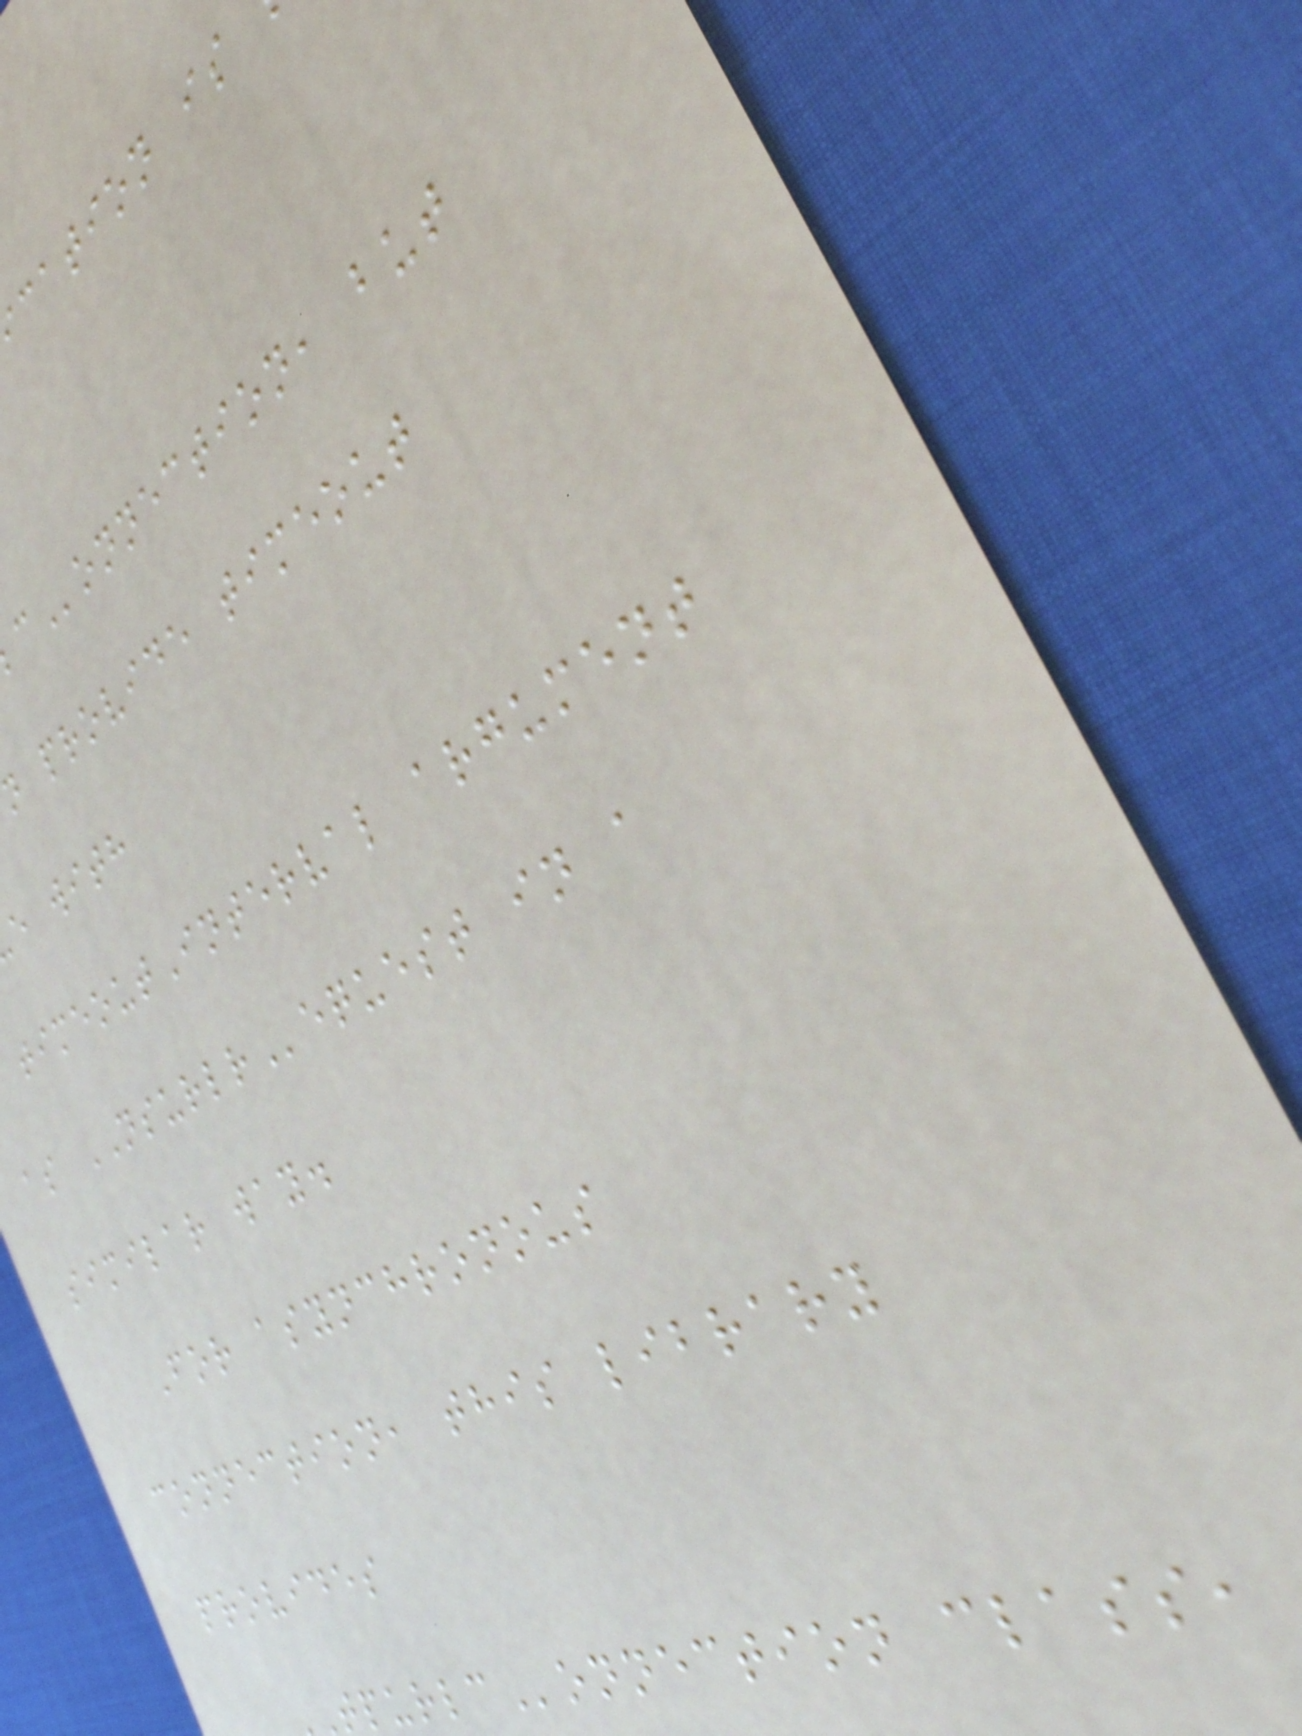cation is
onnection, but
provide timeout
e with
timeoutInterval argument
as NSURLRequest in a
similar way.
For asynchronous
connection, this library
provides
onnection class,
